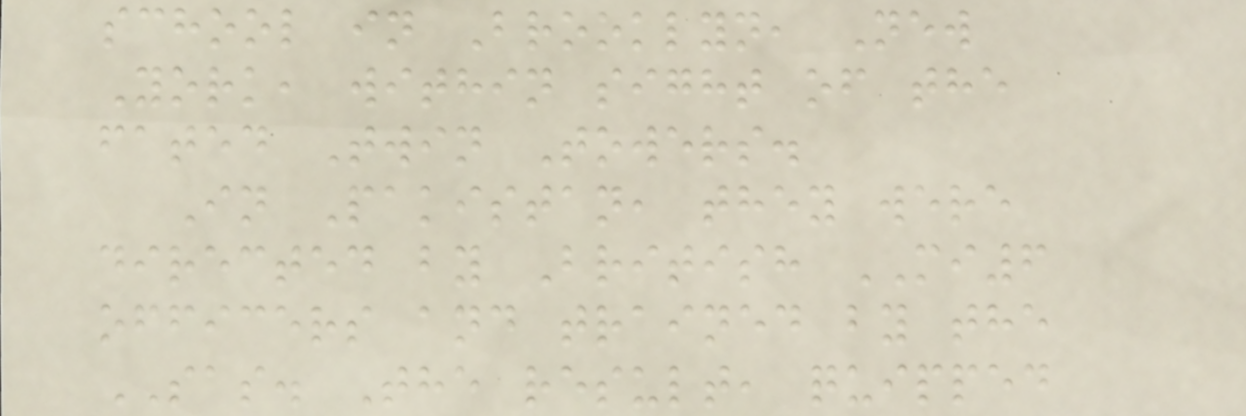school in Brooklyn, New
York, within sight of the
fated Twin Towers.
In Pakistan, they were
directed by British MI6
officers and trained by the
SAS. The result, quipped
